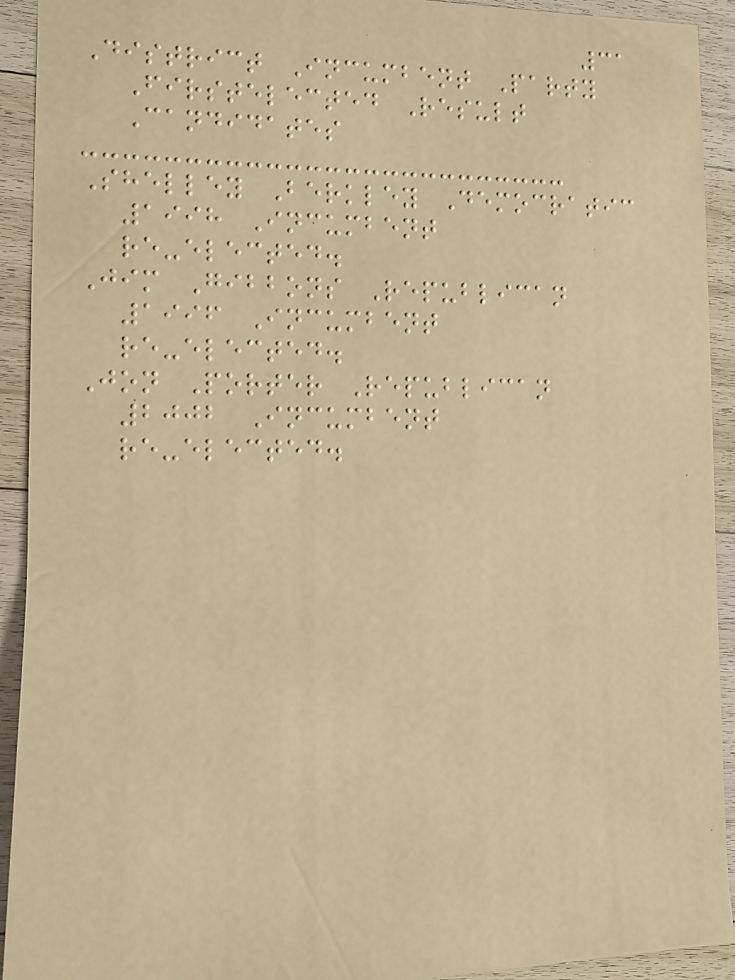31
District Incumbent Party
Firstelected Result
Candidates
Shelley Berkley Democratic
1998 Incumbent
re-elected.
Jim Gibbons Republican
1996 Incumbent
re-elected.
Jon Porter Republican
2002 Incumbent
re-elected.
